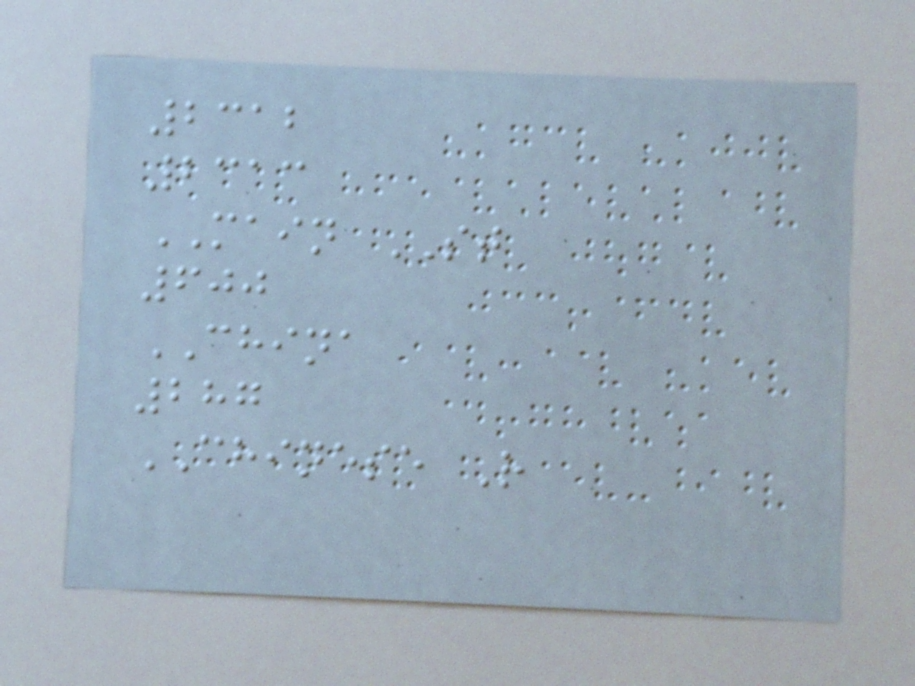2312
2313
MAIN ST
600
CHINA
287
CHINESE R
